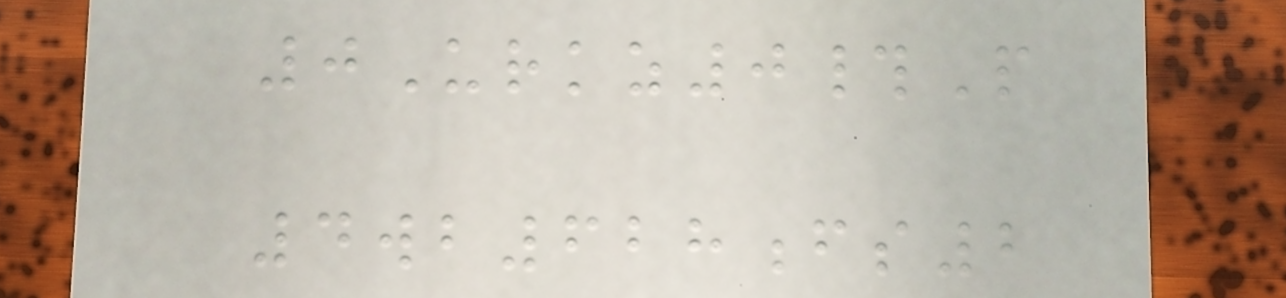0Urkz0#P
4wb628fs2
